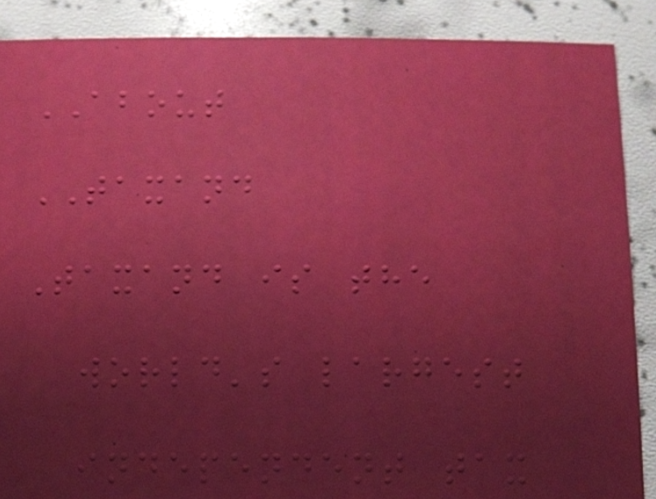ABOUT
TAXAND
Taxand is the
world's largest
independent tax
